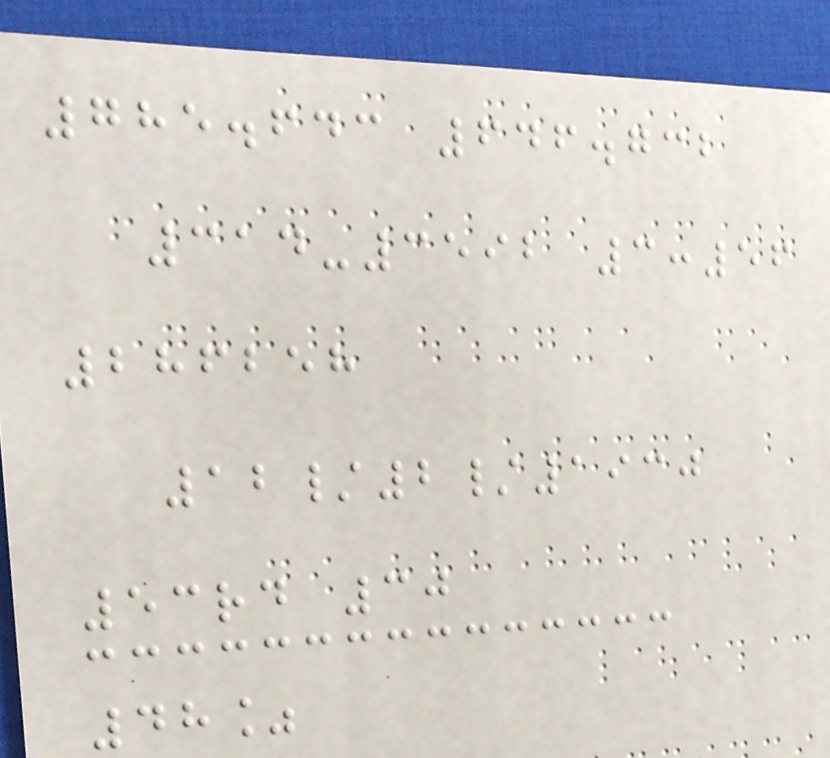785.643 646.732
314-3592 3:56
286258
12/2/1930
53rd 30
48%
